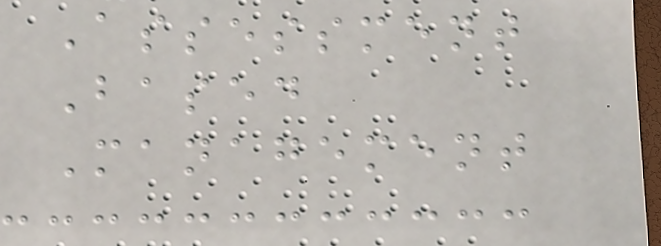Assessment
Based
Management
